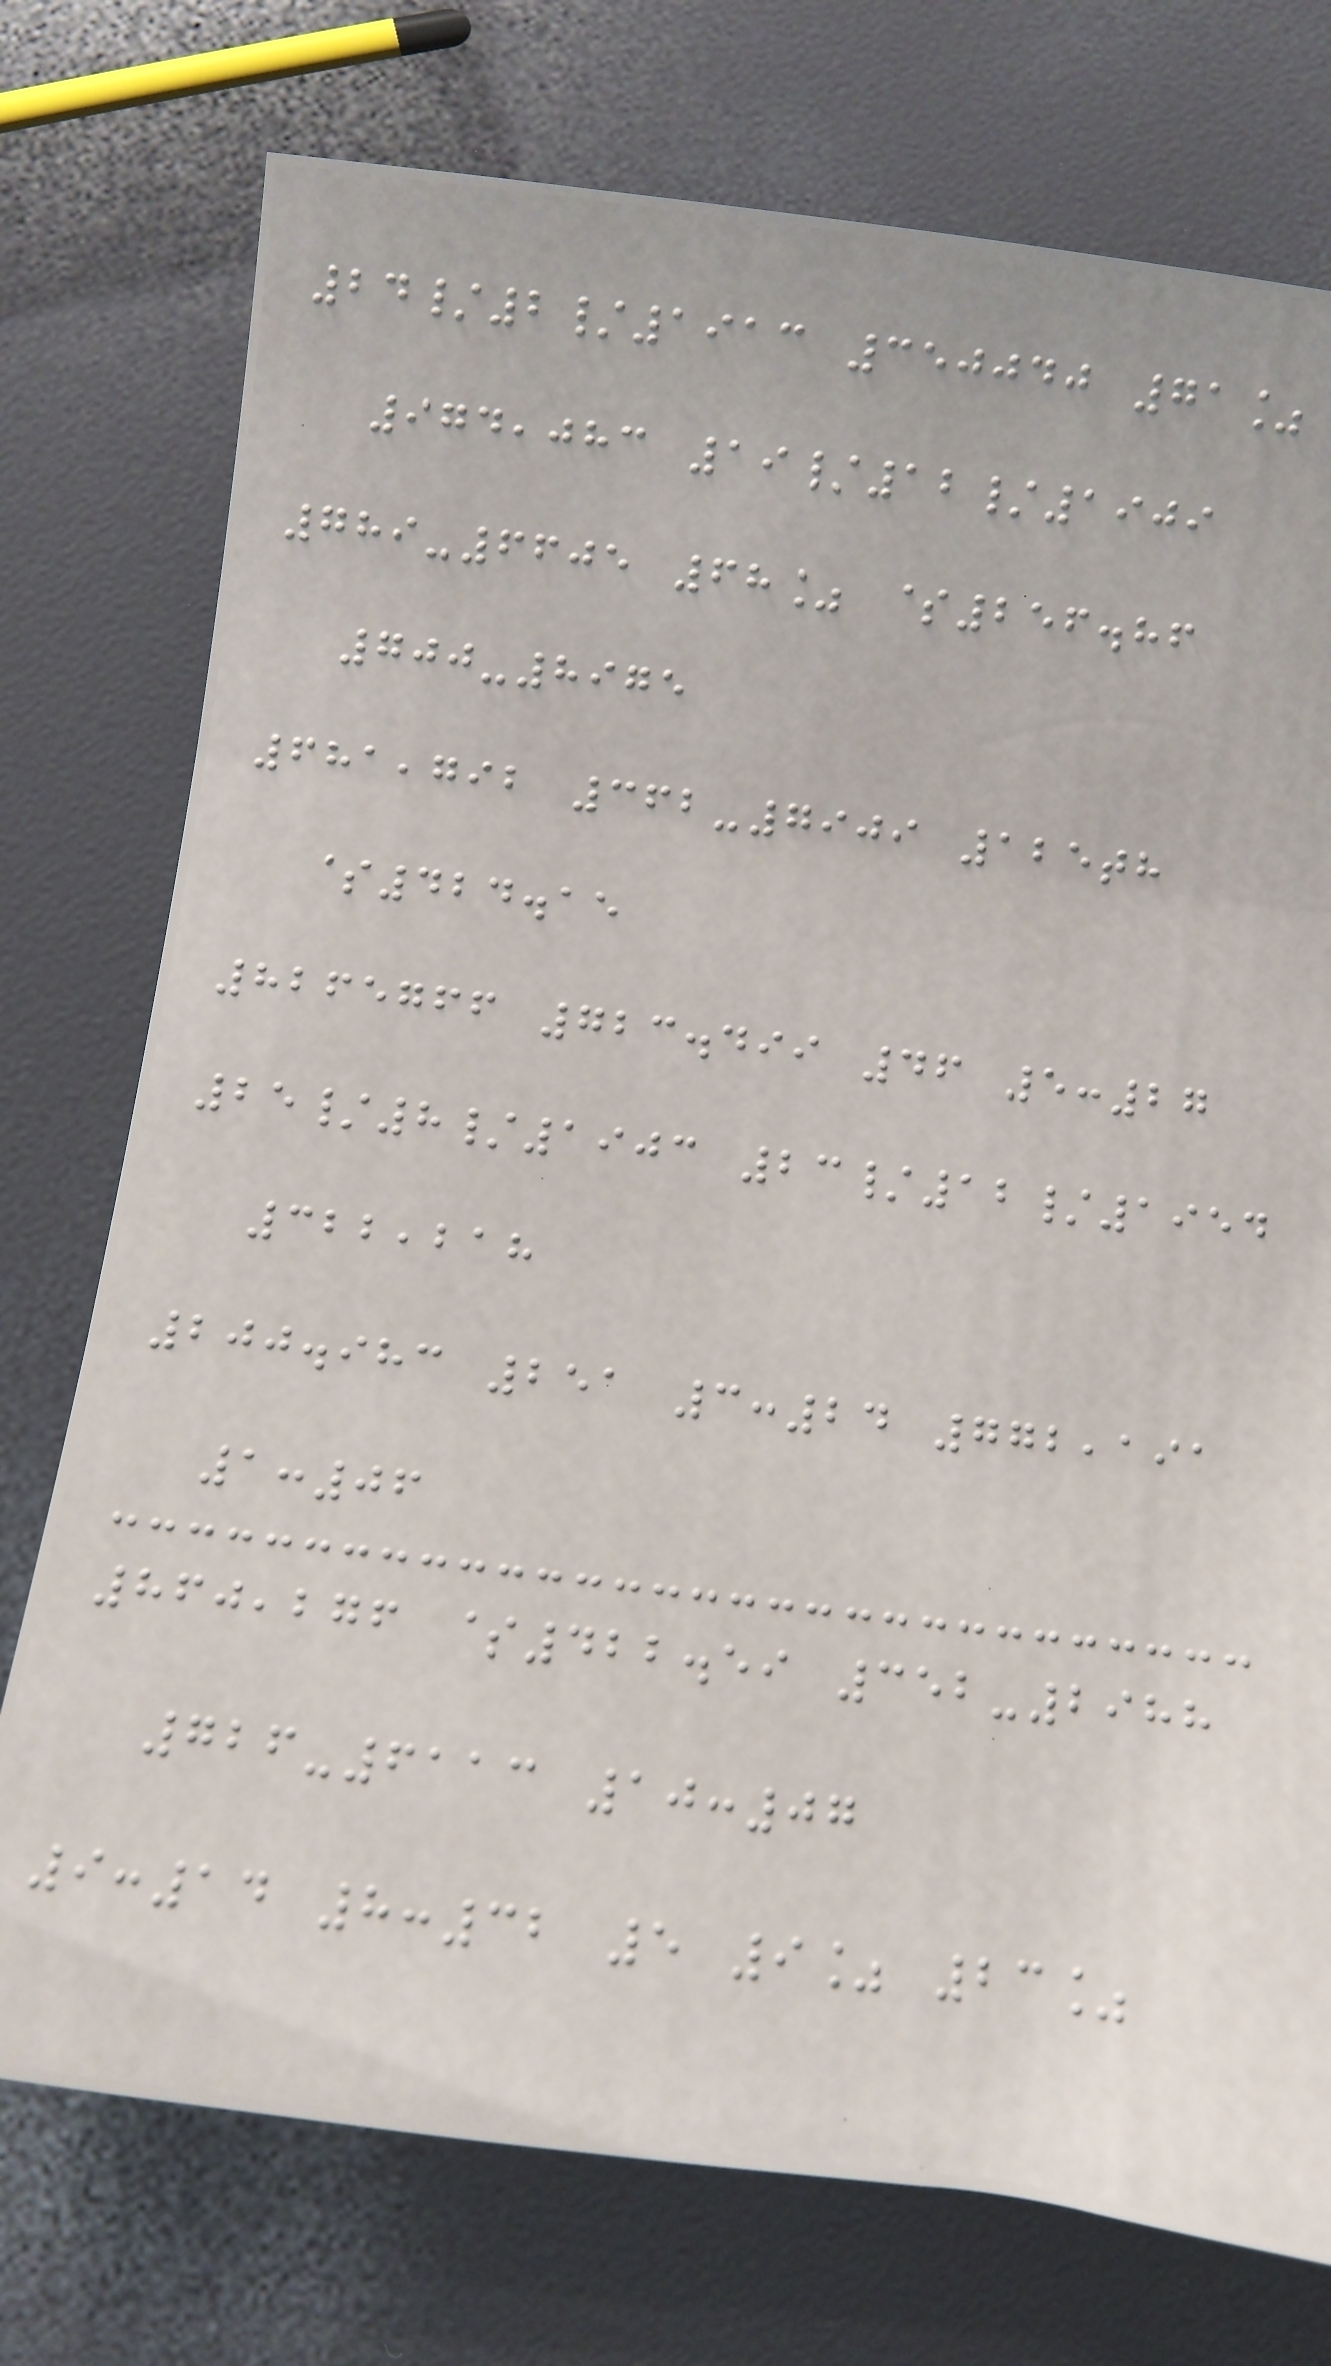24/2/1913 350040 71%
974,083 19/12/1909
789-6605 68% $256.86
700-8975
681,792 362-7909 125th
$424.15
8265766 723.499 46 5:27
25/8/1903 23/12/1954
322,218
200.983 251 3:24 772,191
1:06
860,276 $422.59 352-2988
726-6113 10:07
9:14 8:32 5 9% 23%
